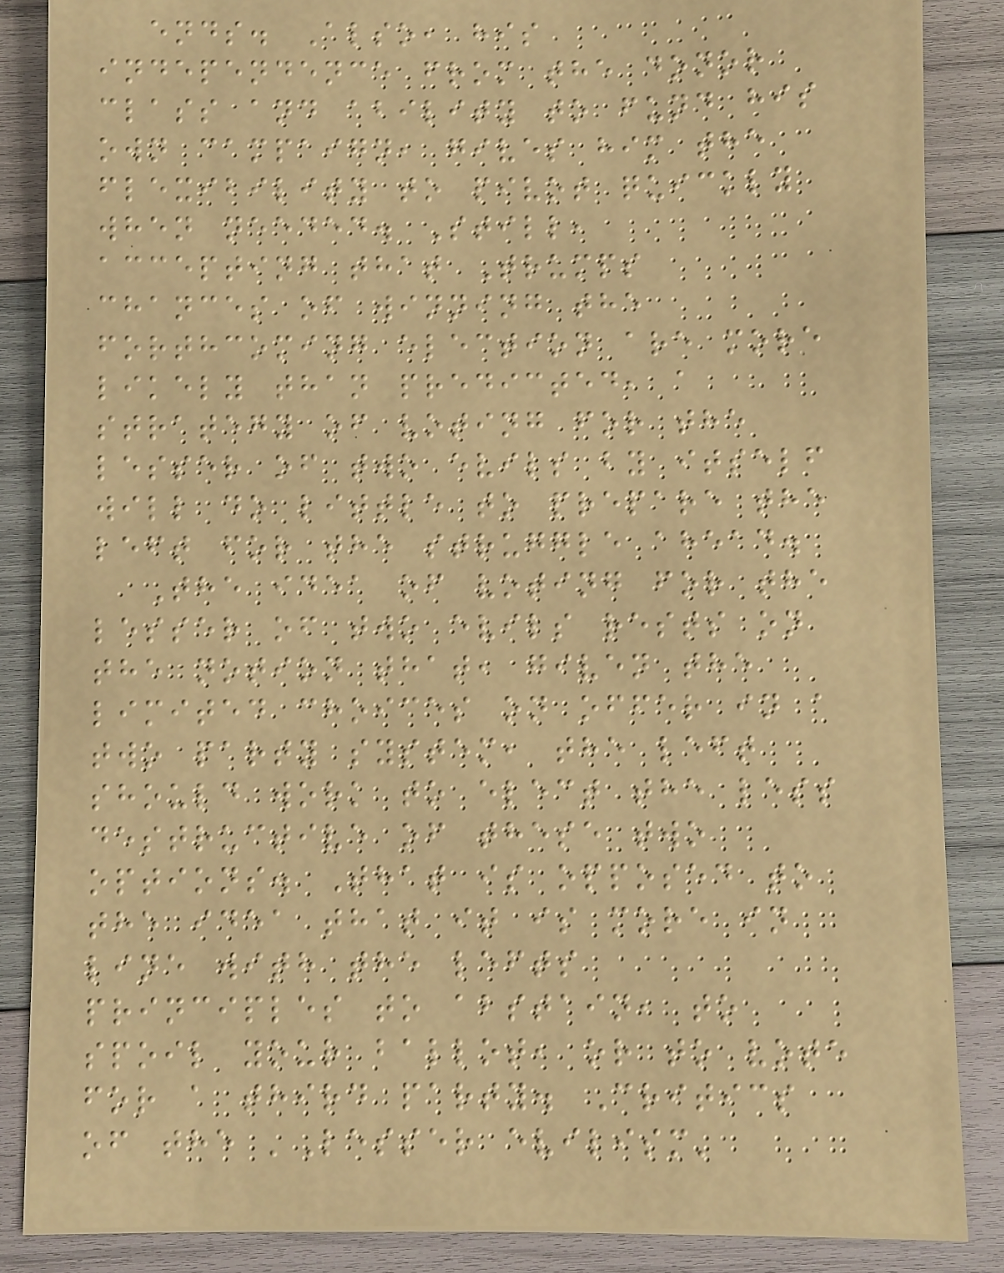ends. Also, his
independence from the donor
class and ability to fund his
own campaign, gives him the
flexibility to pivot quickly
when needed. Still,
accepting that Trumps
chances of winning the
forthcoming election are more
likely than predicted, a
strategy of voting for the
lesser of two evils by itself
will do little to prepare the
left for the struggle ahead.
The idea of voting for the
lesser of two evils rests on
the notion that, given the
limited choices on offer in a
two party system, the left
should work to elect the less
destructive of these two
options. That is opposed to
the idea that it is more in
line with the lefts
principles to abstain, to
spoil your ballot, or to vote
for a third party. Critics
of the 'Lesser evilism'
